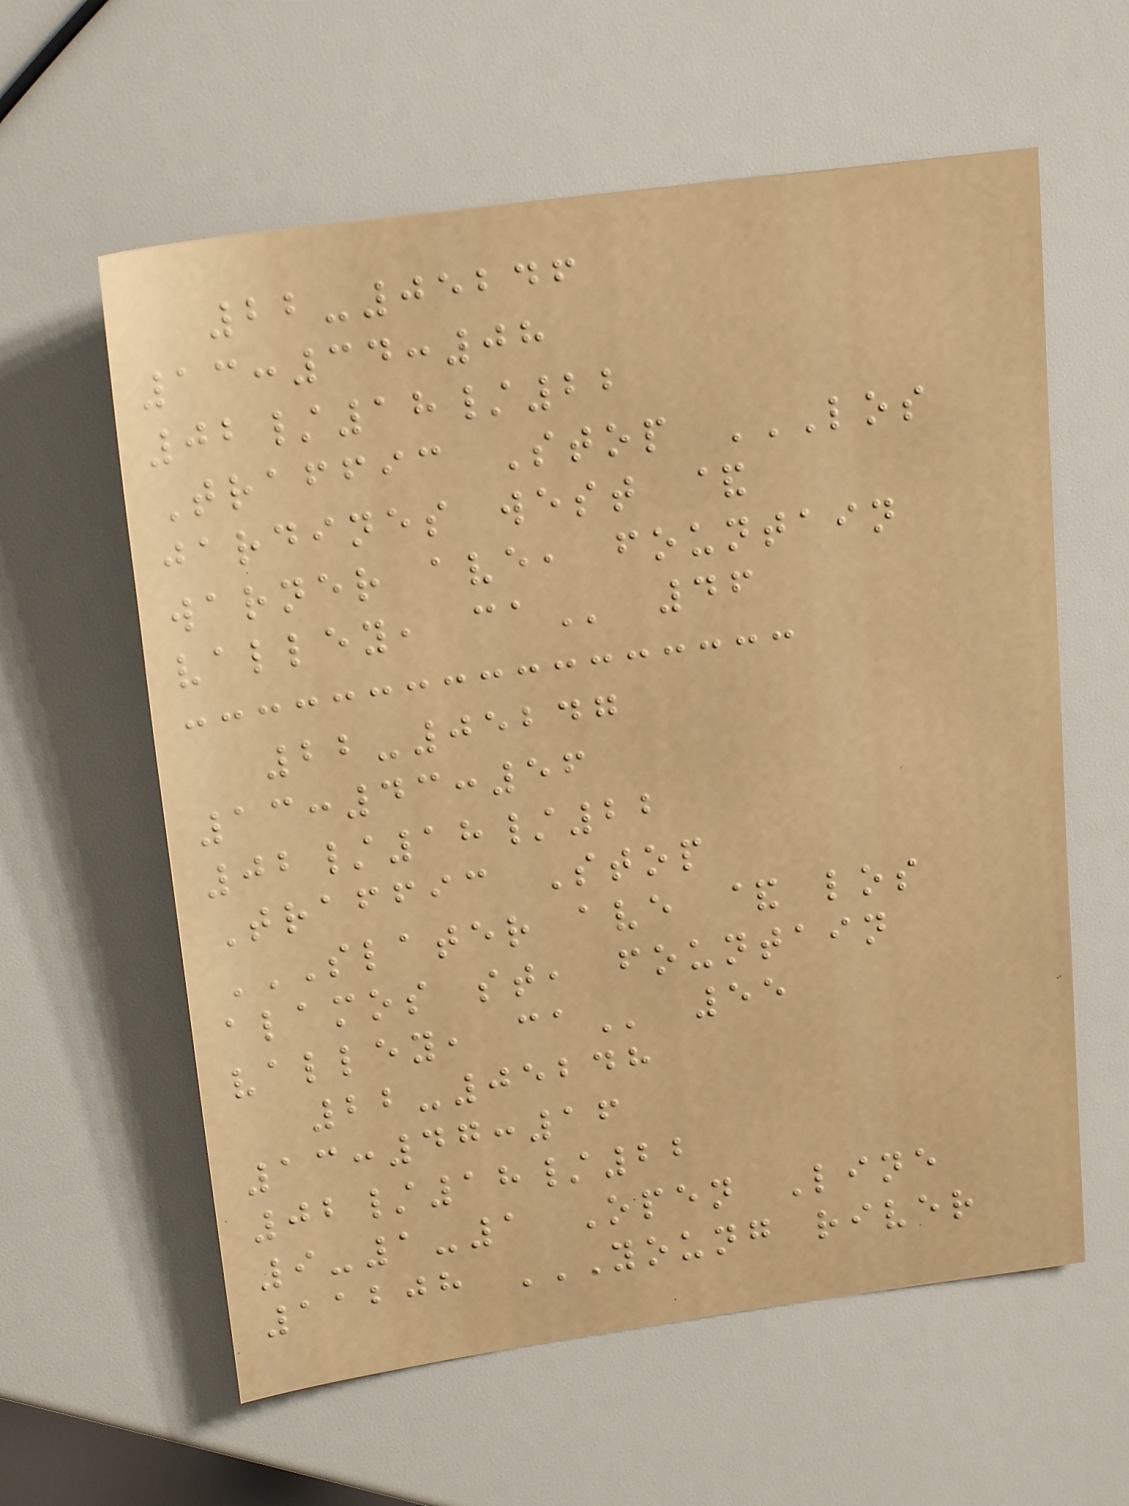22-05246
13:34:08
02/18/22
Traffic Stop LOS
JARDINES WEST &
WARNER AVE, FOUNTAIN
VALLEY, CA 46
22-05247
13:43:56
02/18/22
Traffic Stop
SLATER AVE & LOS
ALAMOS ST, FOUNTAIN
VALLEY, CA 55
22-05248
13:47:16
02/18/22
9-1-1 Open Line
11208 YOUNG RIVER
